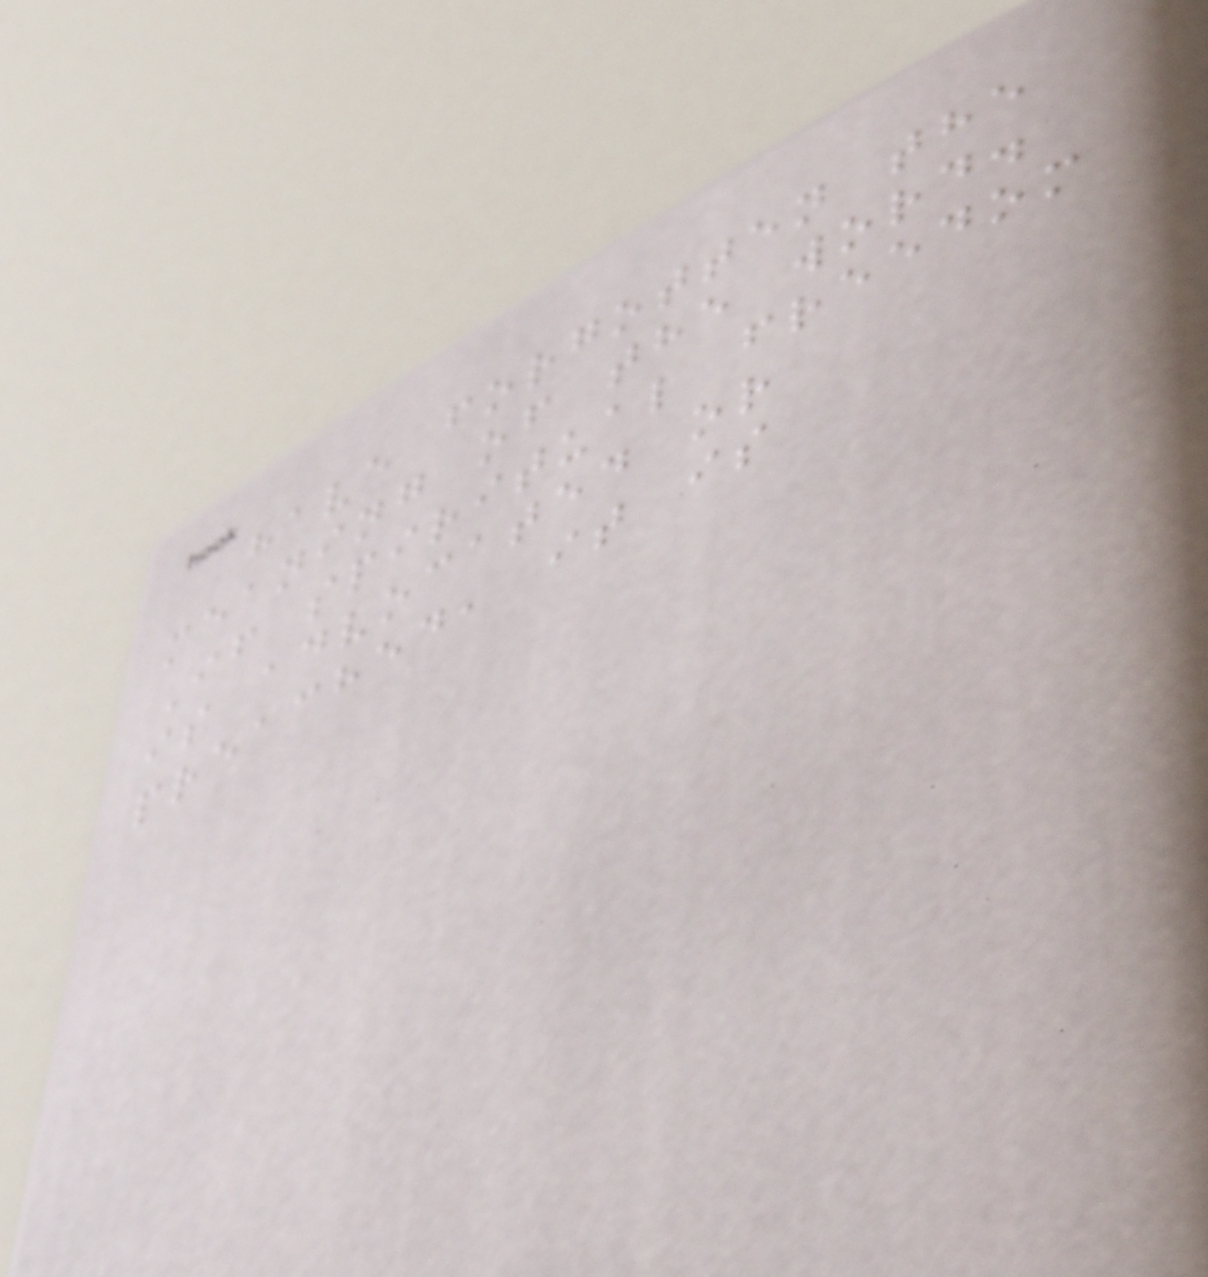have forgotten the
meaning of the word.
If spiritual freedom
is advocated or
preached, it is
